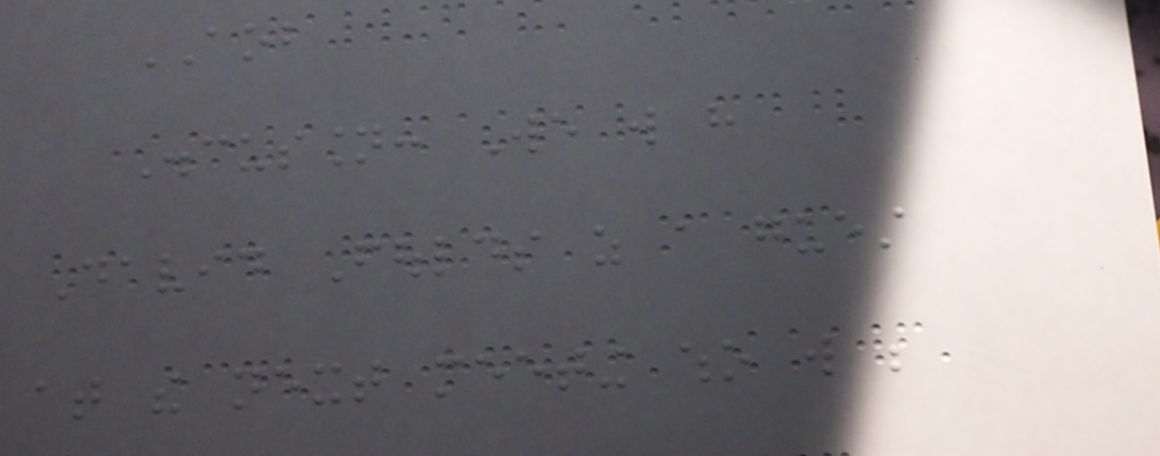AOB
Discussion: We will have
David Foulds as a guest
at the next meeting who will be
